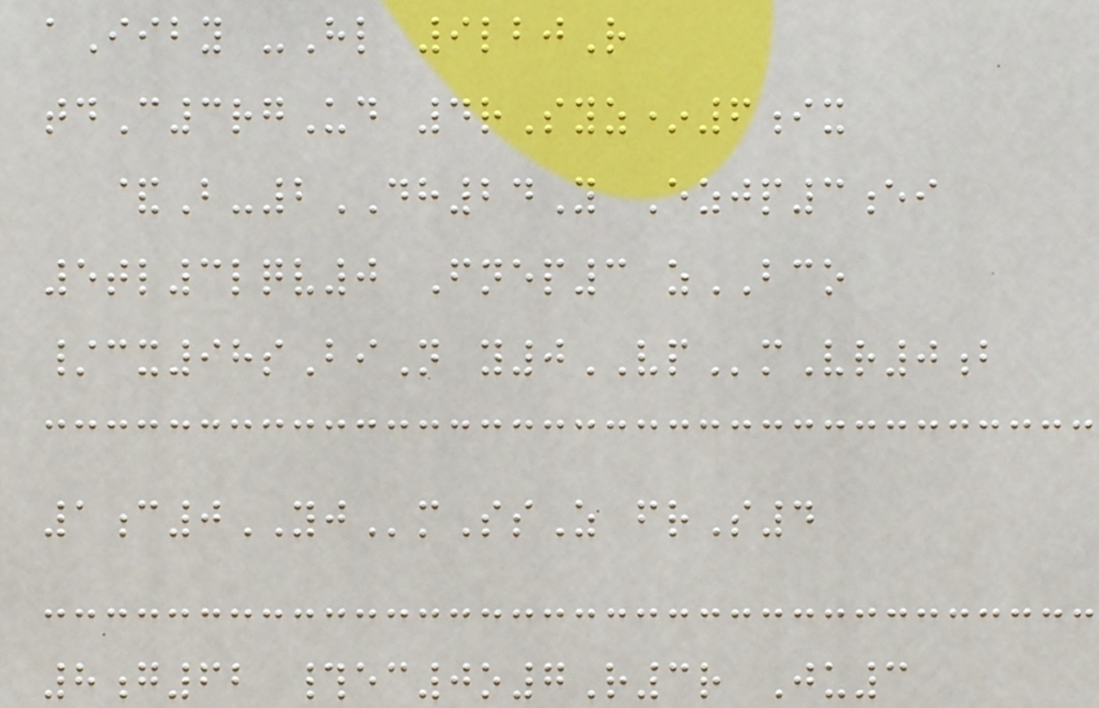aIiby -Hl 9lbjR
tdC3rgUd 4rSyz*6ix
&B-2DH24Y Ezjp3ei
5tl3lqv0 Fnep3 zBCO
/cx98sBiN y0VPmVr0b
1c0YJmSsZ frS4
8g62 #ec0o7R3r Ju3
